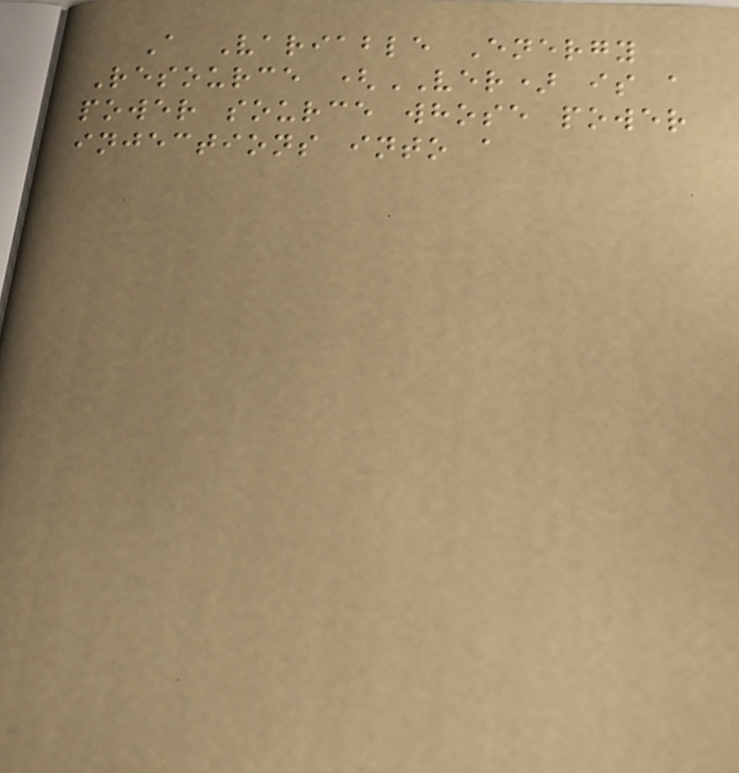A Variable Energy
Resource (VER) is a
power source whose power
injections into a
